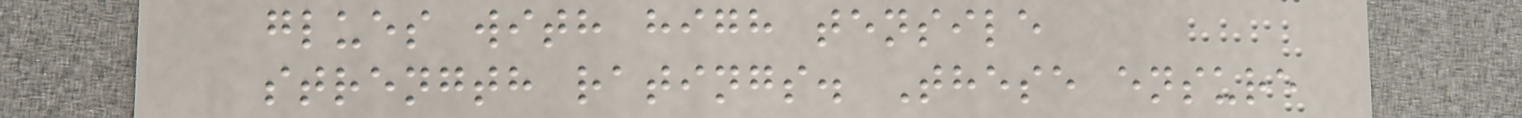glues with high tensile
strength ratings. These ensure
